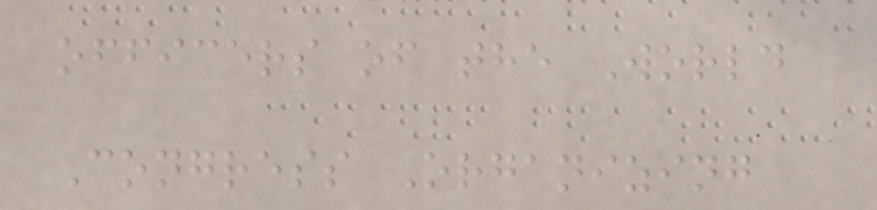officers of the World
Congress Organizing
